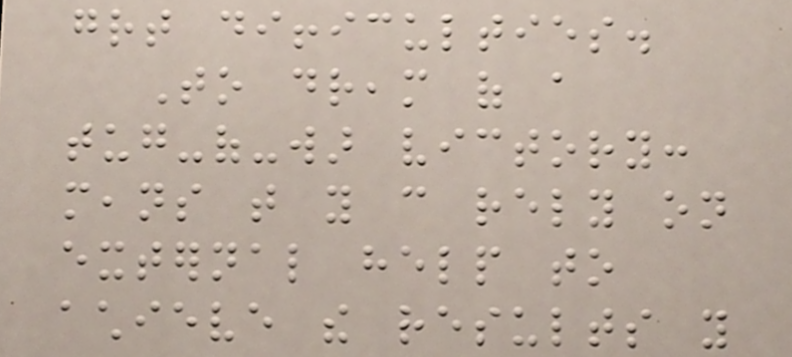great difficulties.
To dream of a
tug-of-war victory:
means that you can rely on
external help to
achieve the results you
